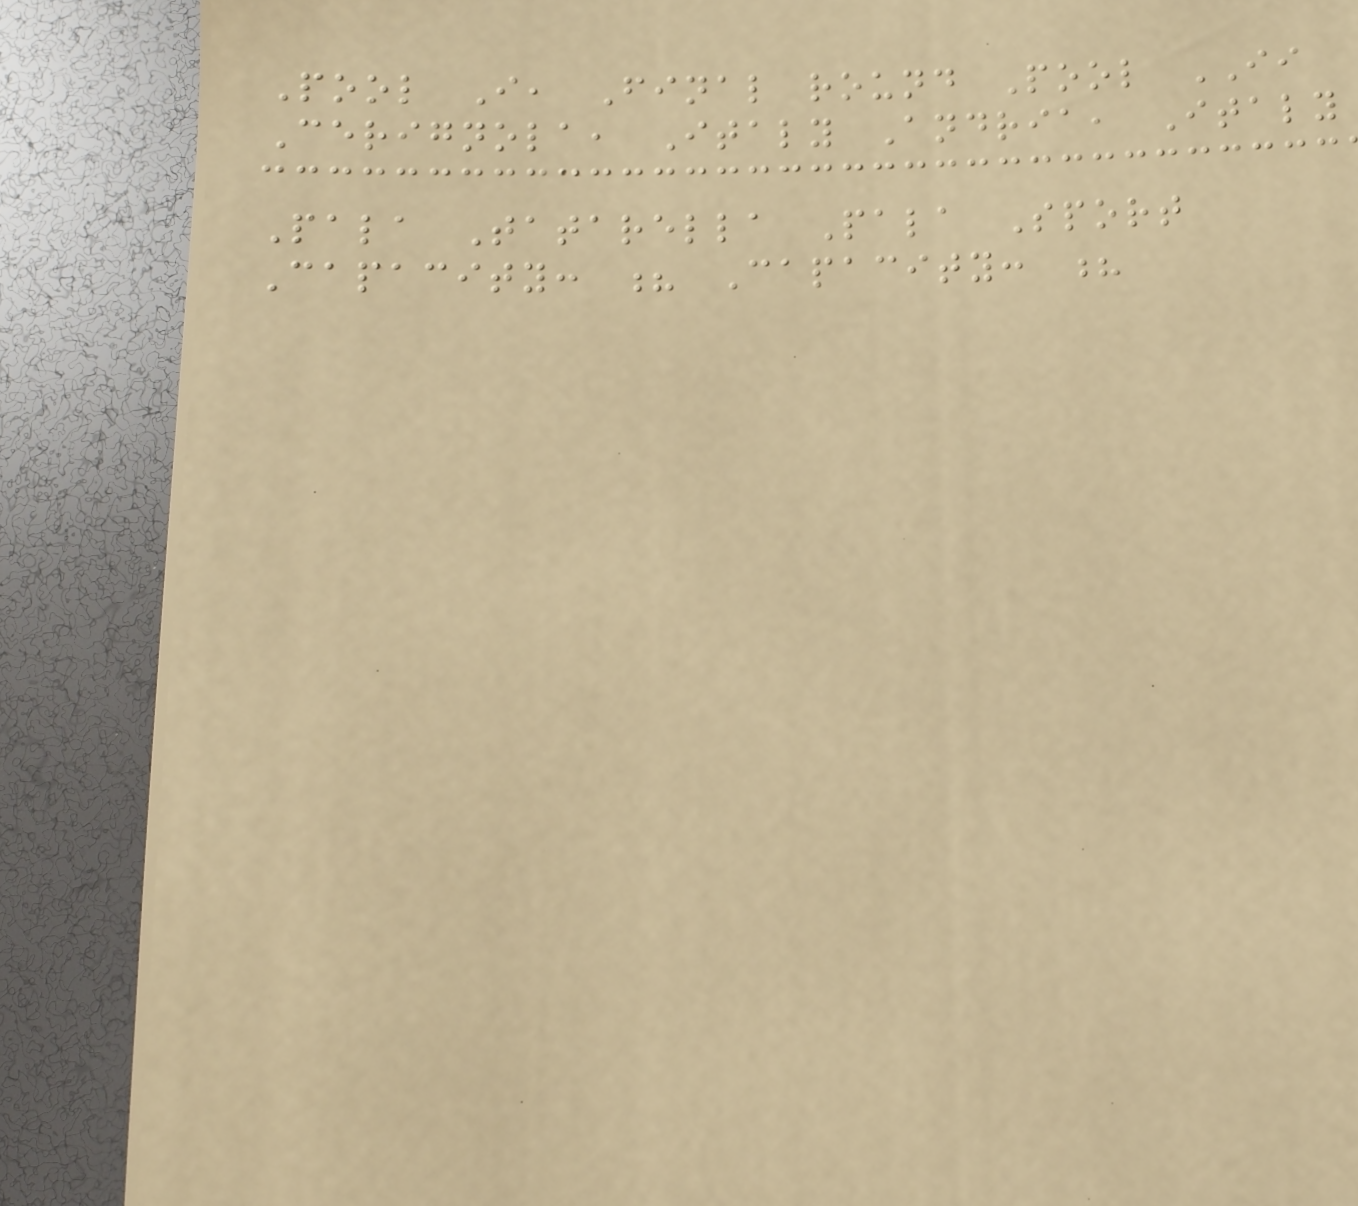Pool I, Final round Pool II
Cerignola, Italy Andria, Italy
Pala Tatarella Pala Sport
Capacity: ? Capacity: ?
